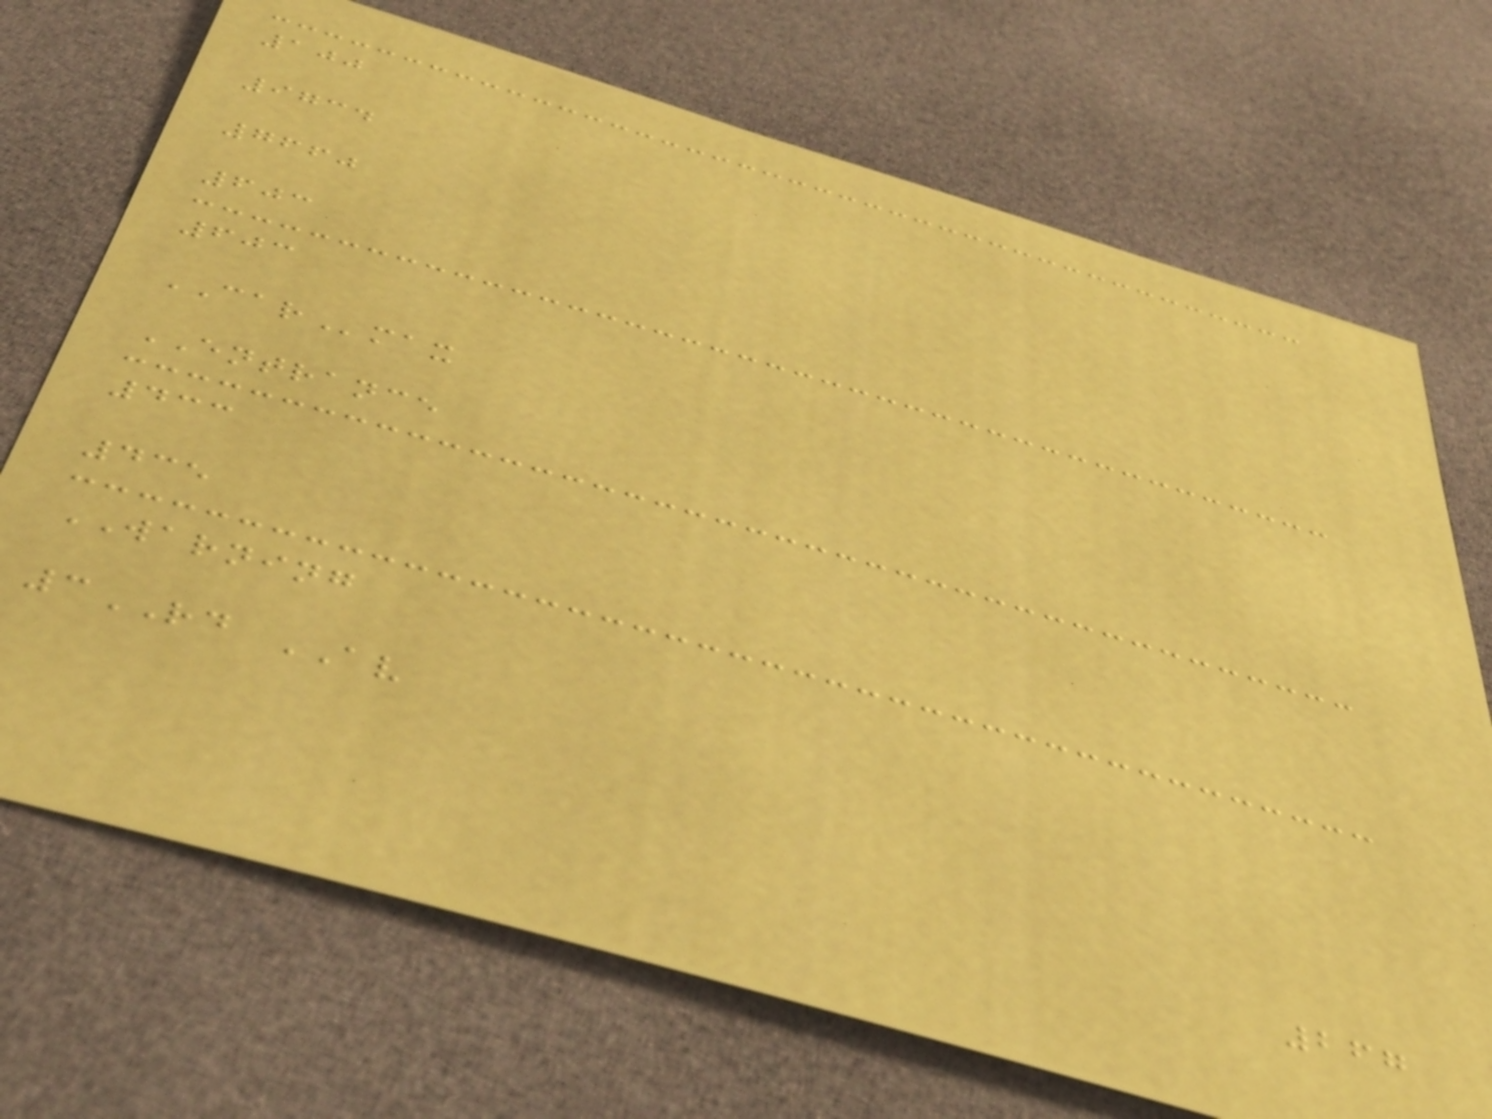100
9734
7660
603
603
CARmax
ENTRANCE
433
435
WARNING
3RD AV
267
